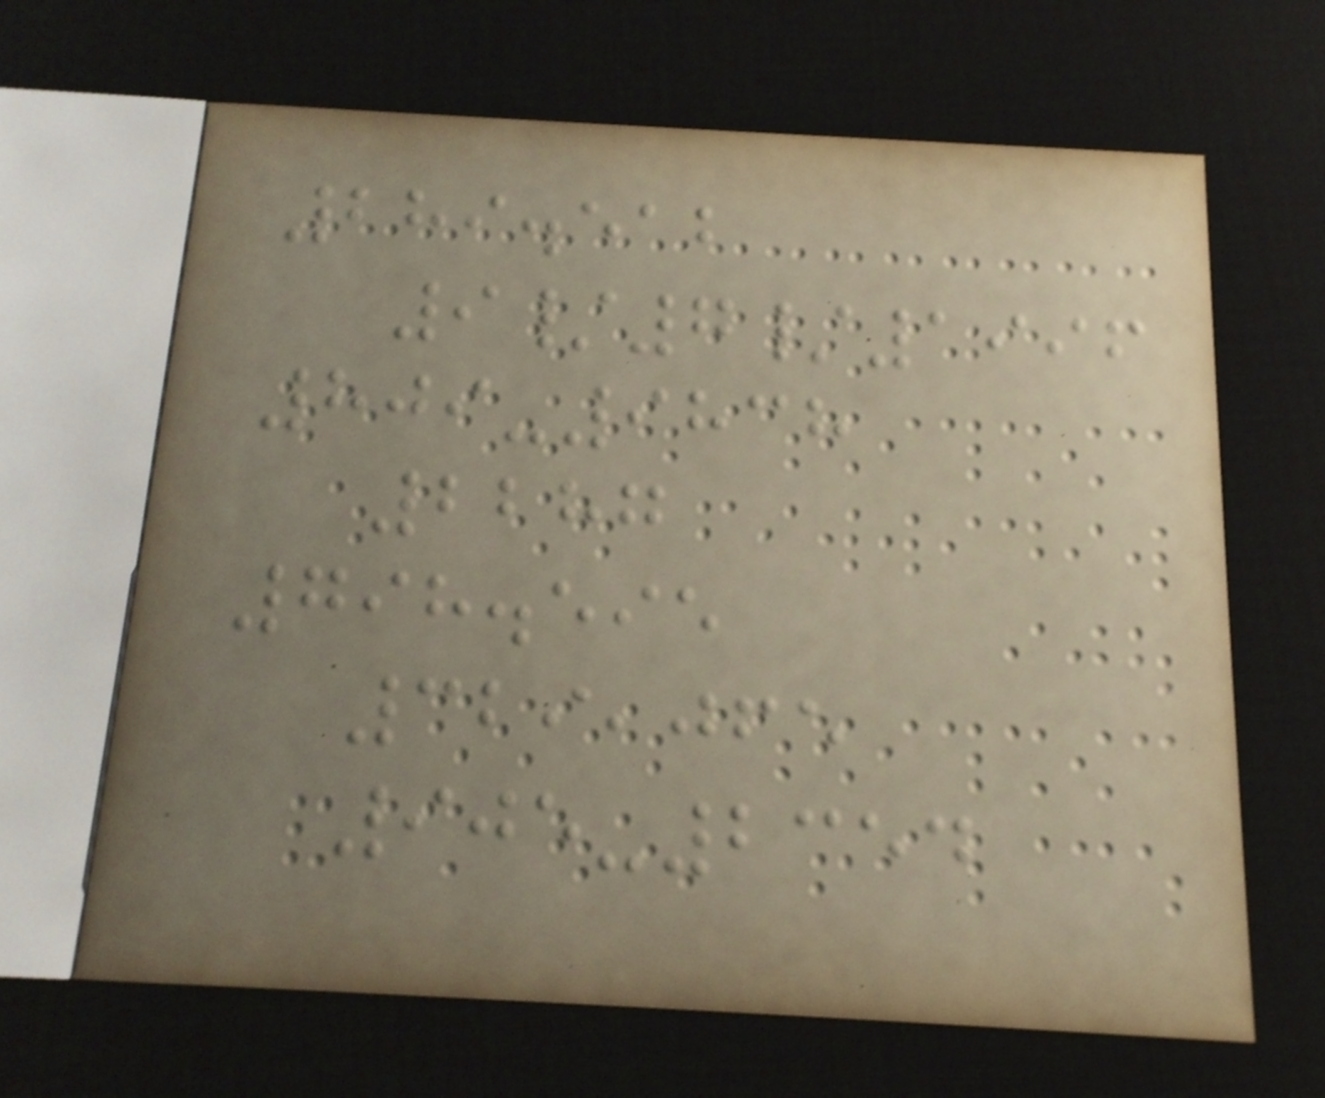289.512
9/7/1996
809-9838
2287
798.595
329,065
905-2354
